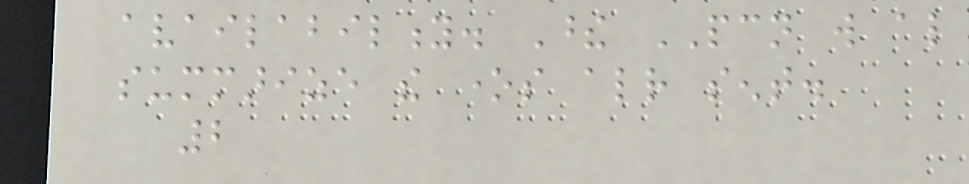availability. These PCN will also
summarize the ones already sent.
2
